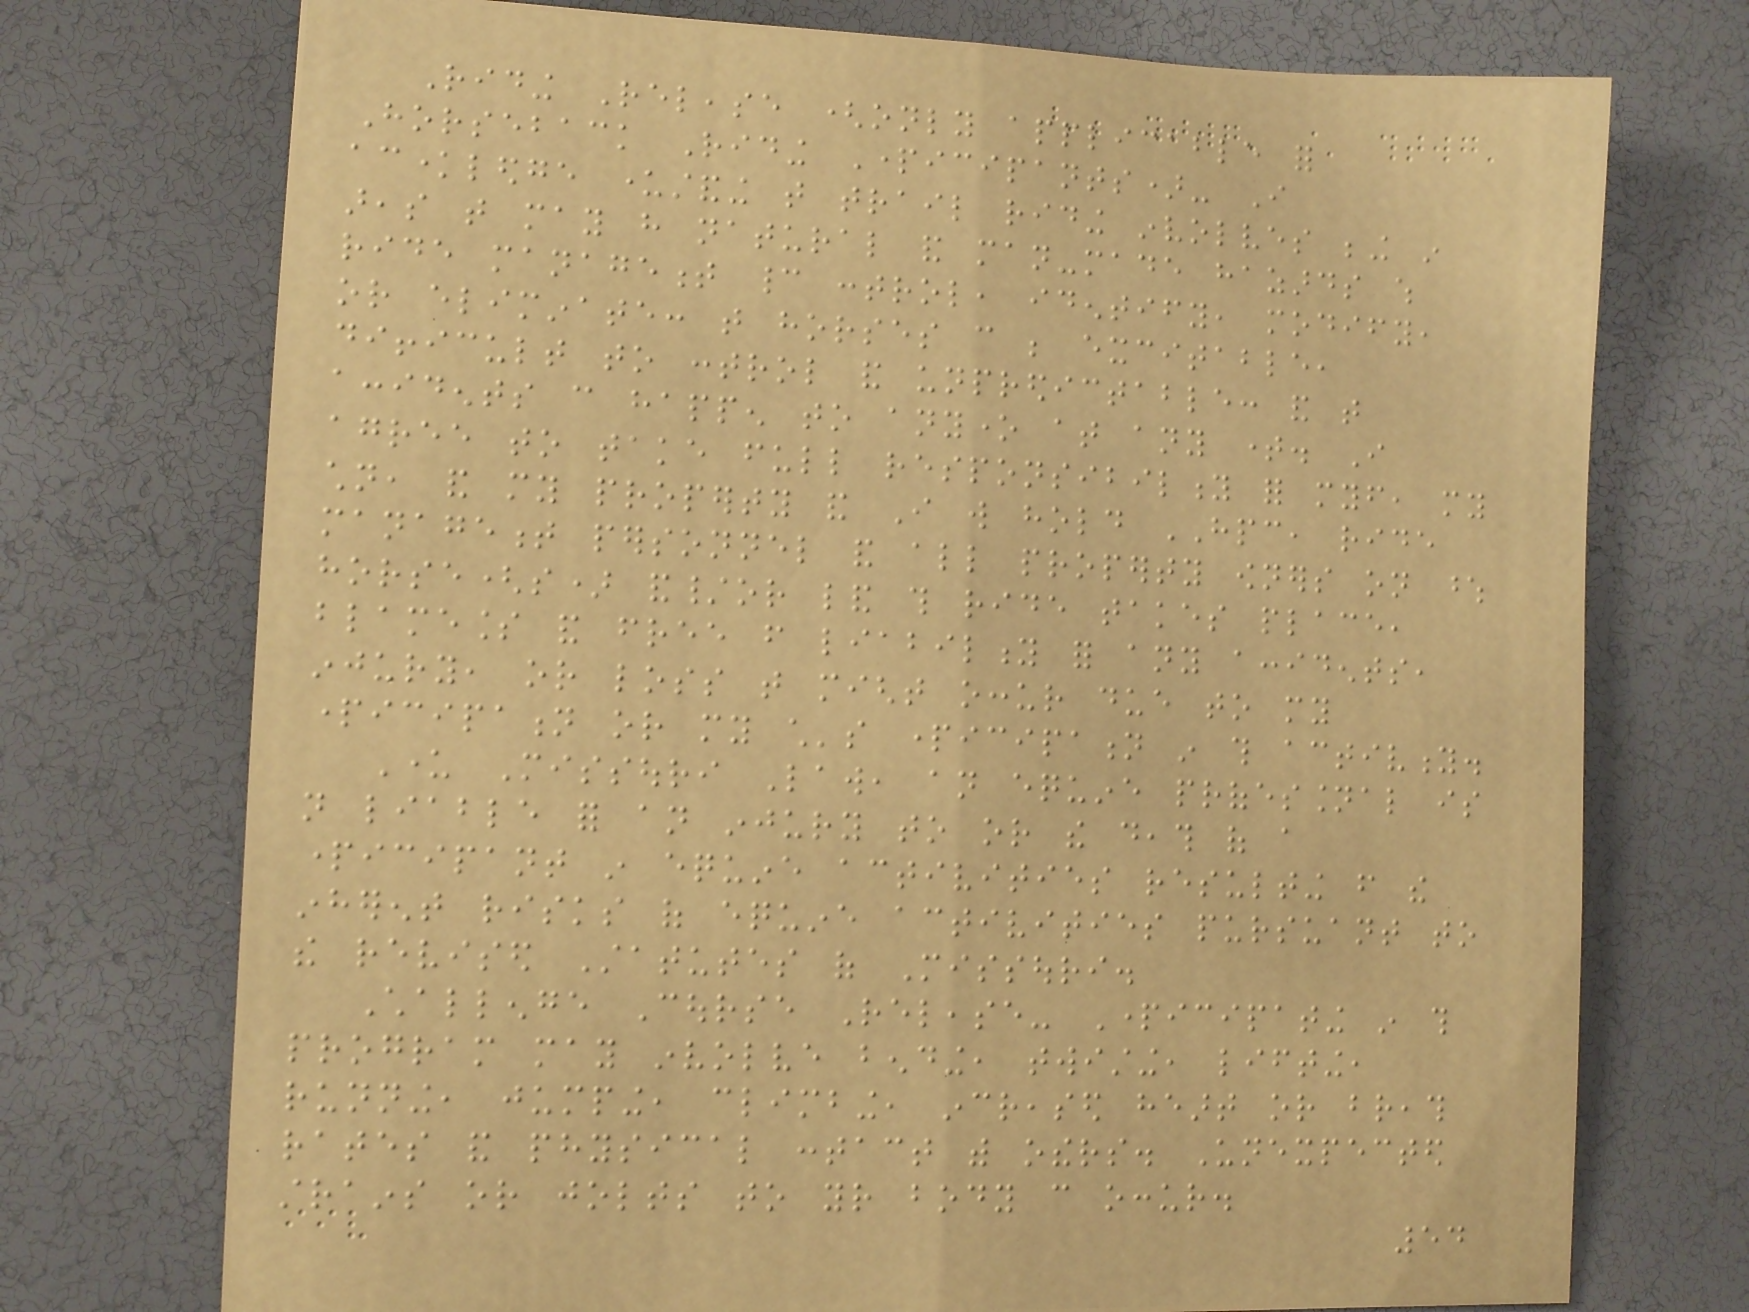Riding Release (only applicable for
Horseback Riding Participants)- I
acknowledge understanding that trail riding involves being in
areas that may have natural and man-made hazards which
ride management cannot control, identify, modify,
or eliminate: that horses can be excitable,
difficult to control and unpredictable: and that
accidents can happen to anyone at any time. I
agree to take full responsibility for myself, my
children, and my property and I will hold HPC, ride
management personnel and all property owners on whose
horse(s) and/or land this ride takes place,
blameless and free from liability for any accidents,
injury, or loss that might occur due to my
participation or my child's participation in this activity.
Under Missouri Law, an equine professional is
not liable for an injury to or the death of a
participant in equine activities resulting from the
inherent risks of equine activities pursuant to
the revised Statutes of Missouri.
Challenge Course Release- Participating in this
program may involve bending, twisting, lifting,
running, jumping, climbing, increased heart or breath
rates and physical contact with others. Unexpected
strains or jolts to your body can occur.
54
